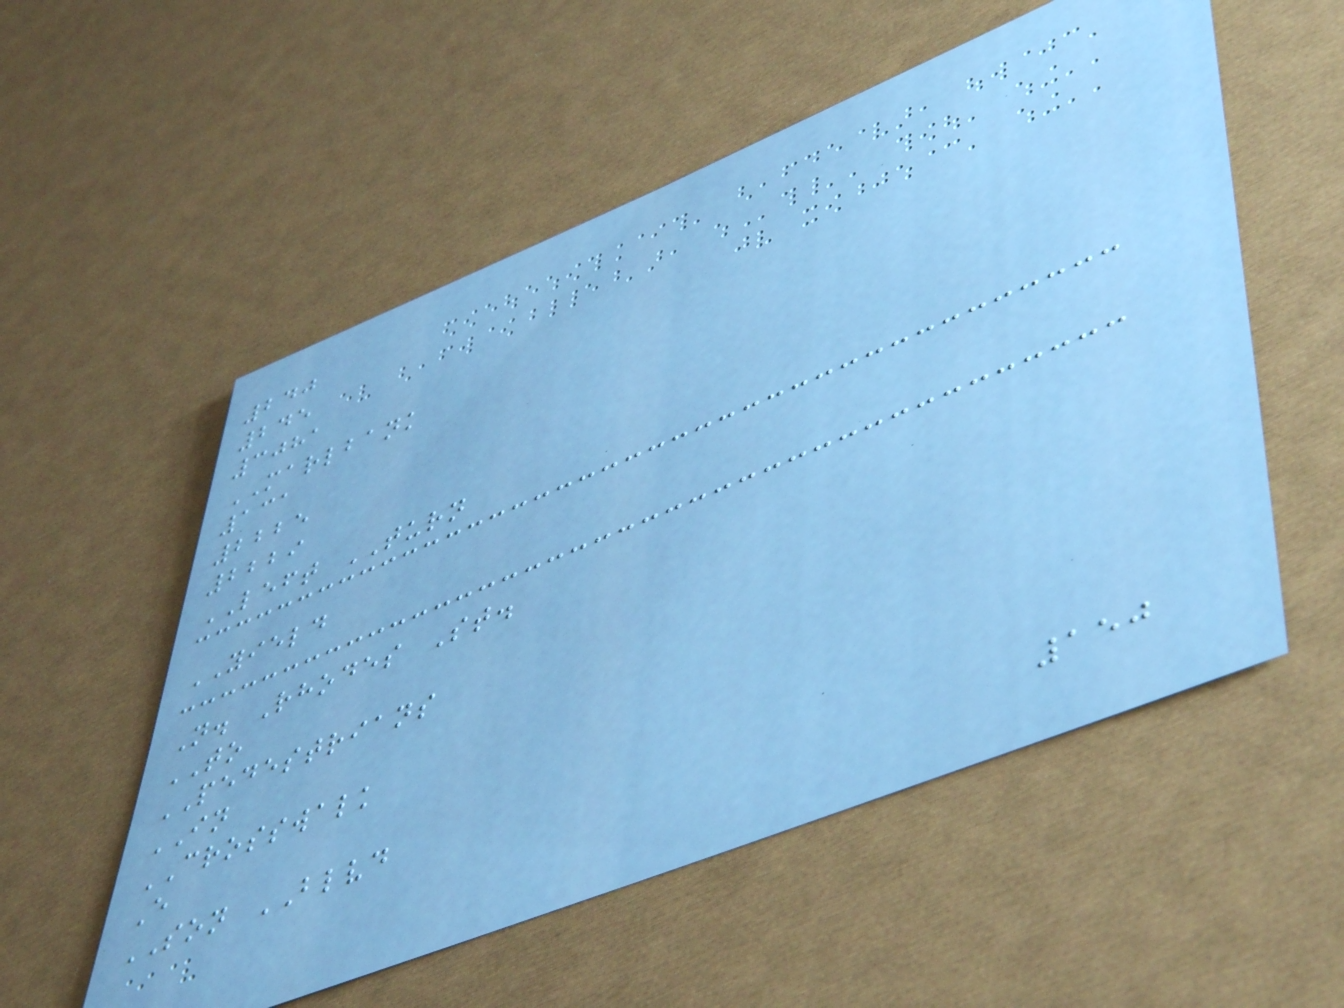240
245
3081
MARLBANK
131
2225
2229
LEFT TURN
YIELD
N. Rhodes St.
TO
PEDESTRIANS
IN
CROSSWALK
E
SON BLVD
150
